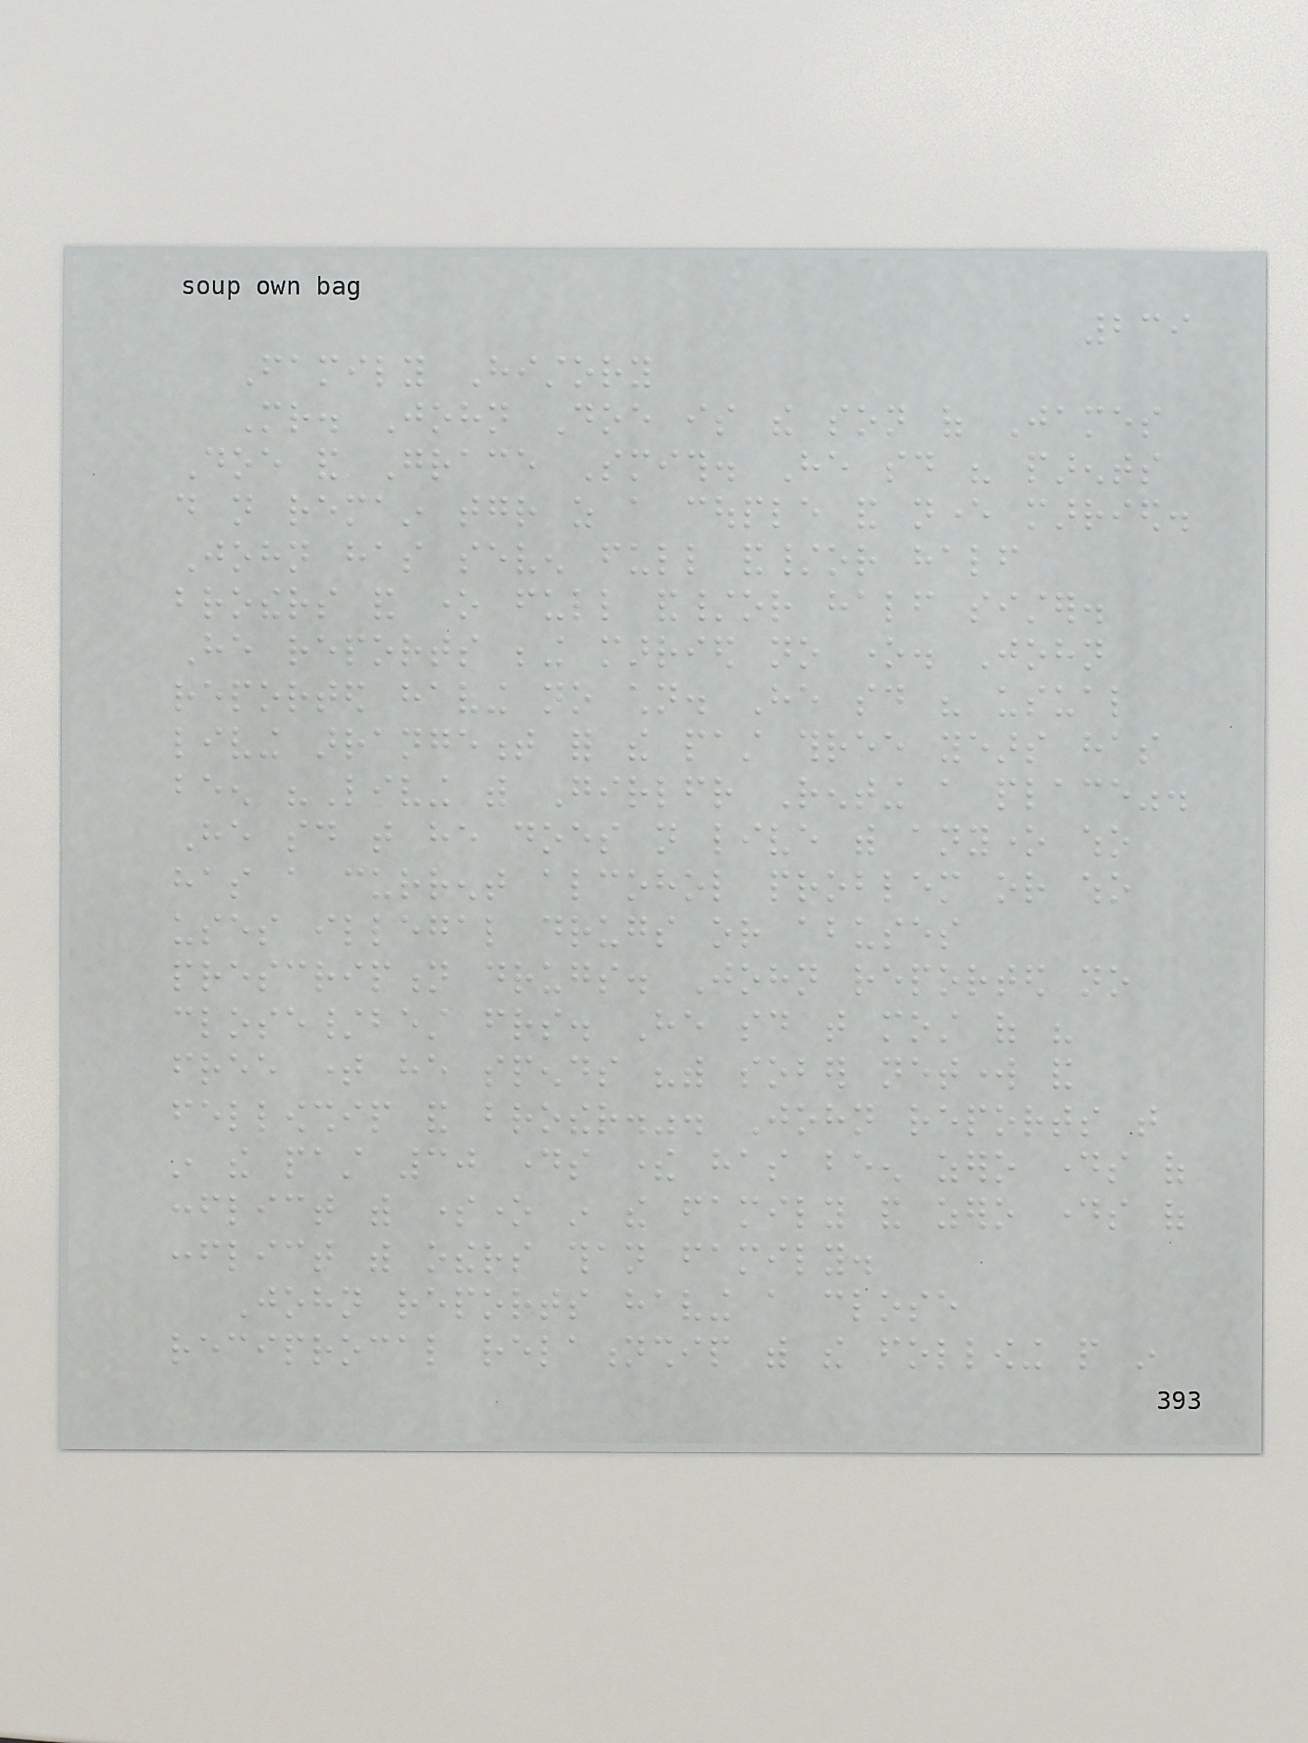239
Family History
Mr. John Doe is the son of James
Doe and Grace Smith. He said his parents
do not remain together as a couple and never married.
John has seven full and/or half
brothers and one full and/or half sister.
He reports being married no one. John
reported having no children. He said his usual
living arrangement for the past three years has
been "Living with Girlfriend Renting a place".
He said that he does not live with anyone who
has a current alcohol problem or who
uses illegal drugs or abuses
prescription drugs. John reported no
close/best friends. He said that most of his
free time he spends "with sober network and
fellowship and brother.". John reports that
in the past 30 days there has been zero days of
conflict with someone in the family and zero days of
conflict with others than family.
John reports having a close
reciprocal relationship with the following people in
